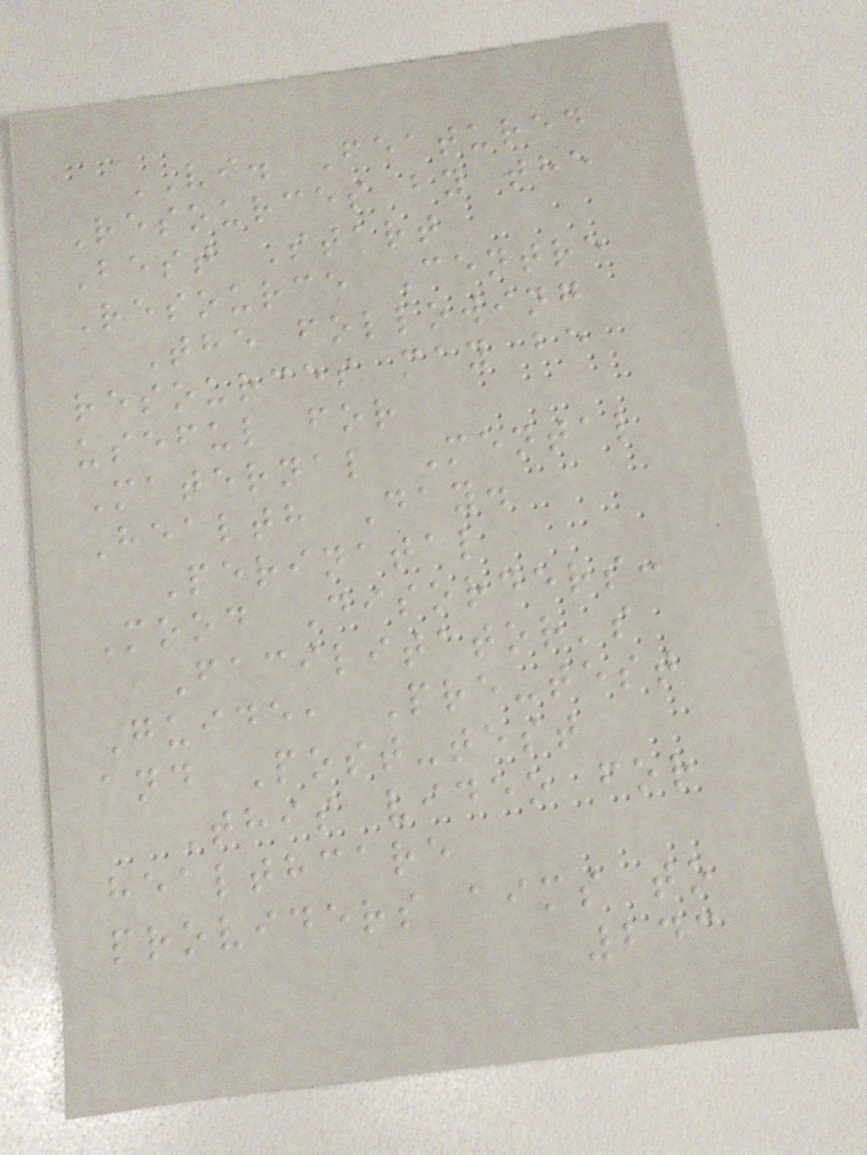VI. Featured
Resources by the
Best Start
Resource Centre
The following
resources may be
useful for
Maternal Mental
Health Day.
Perinatal
Mood Disorders:
Facilitator's
Guide, Pre-test
and Post-test
This video for
healthcare
providers aims to
243
